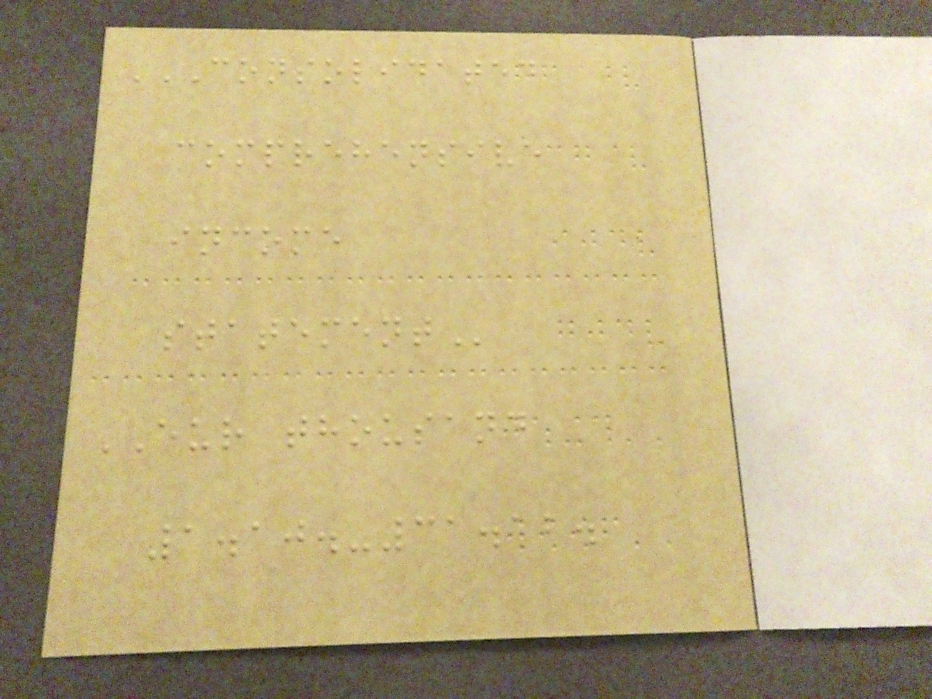CONSOLIDATED
COMPREHENSIVE
INCOME
STATEMENT
EUR thousand
1.10.-31.12.
